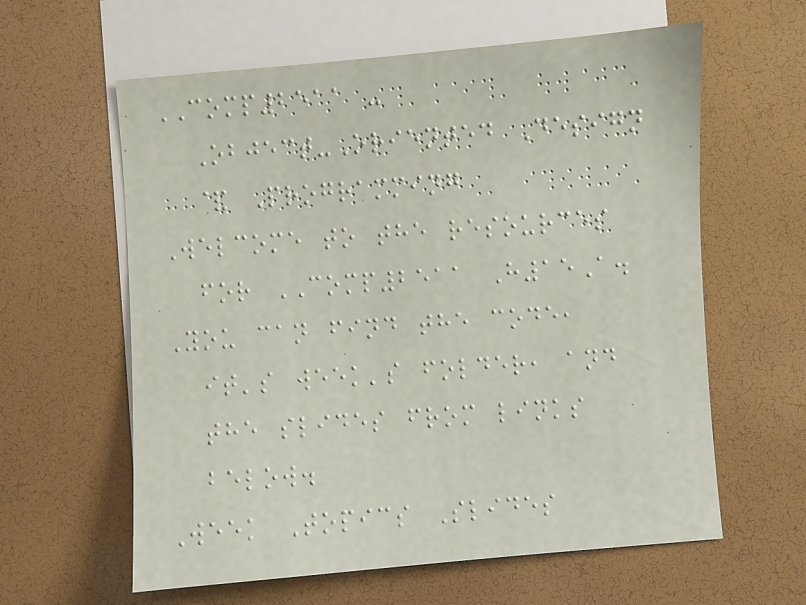COMP2511 -
Object-Oriented Design
& Programming
Welcome to the resources
for COMP2511 H15A.
You can find the code,
it's week's folder, and
the slides from links
below.
Week Topics Slides
